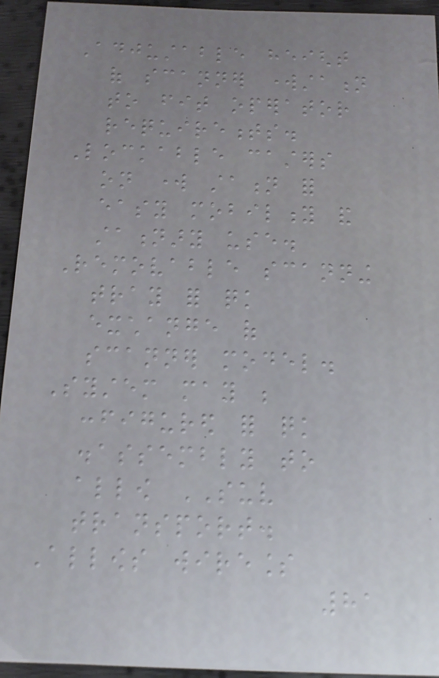Adjustable height
of scanner workstation
to fit operator
requirements.
Lockable casters
on work station for
easy mobility and
stationary use.
Removable scanning
tray for quick
exchange of
scanner model.
System may be
configured for quick
disassembly to
allow SUV
transport.
Allows wireless
81
